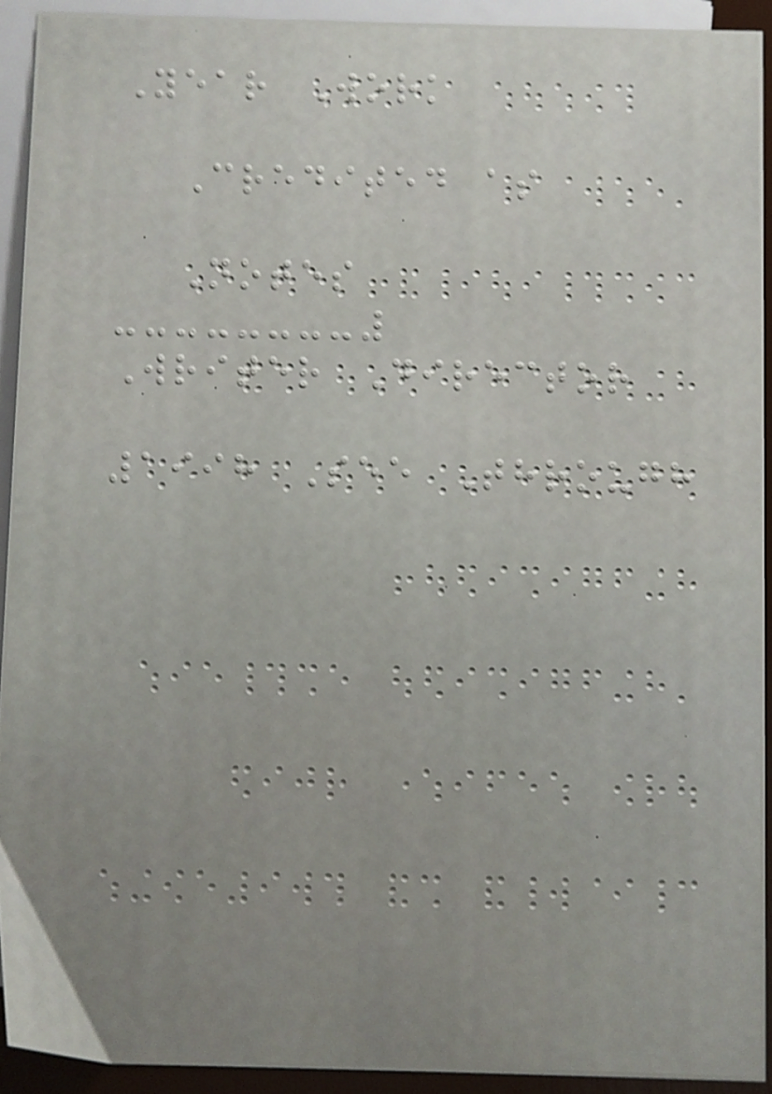Year Work
Credited as
Notes
Writer Director
1998 See Through
